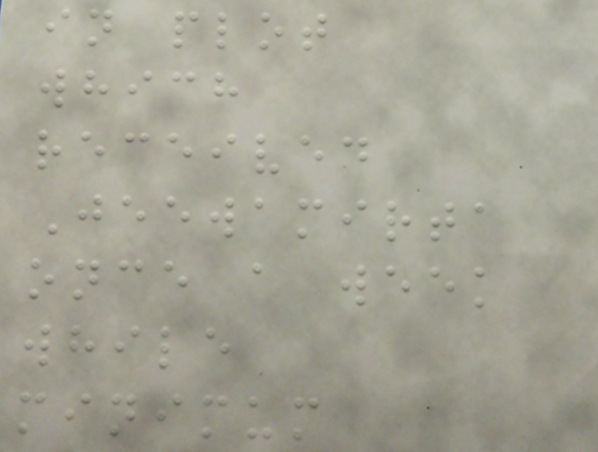in plot
which
received
Jeewamirta
once a week
while
minimum
